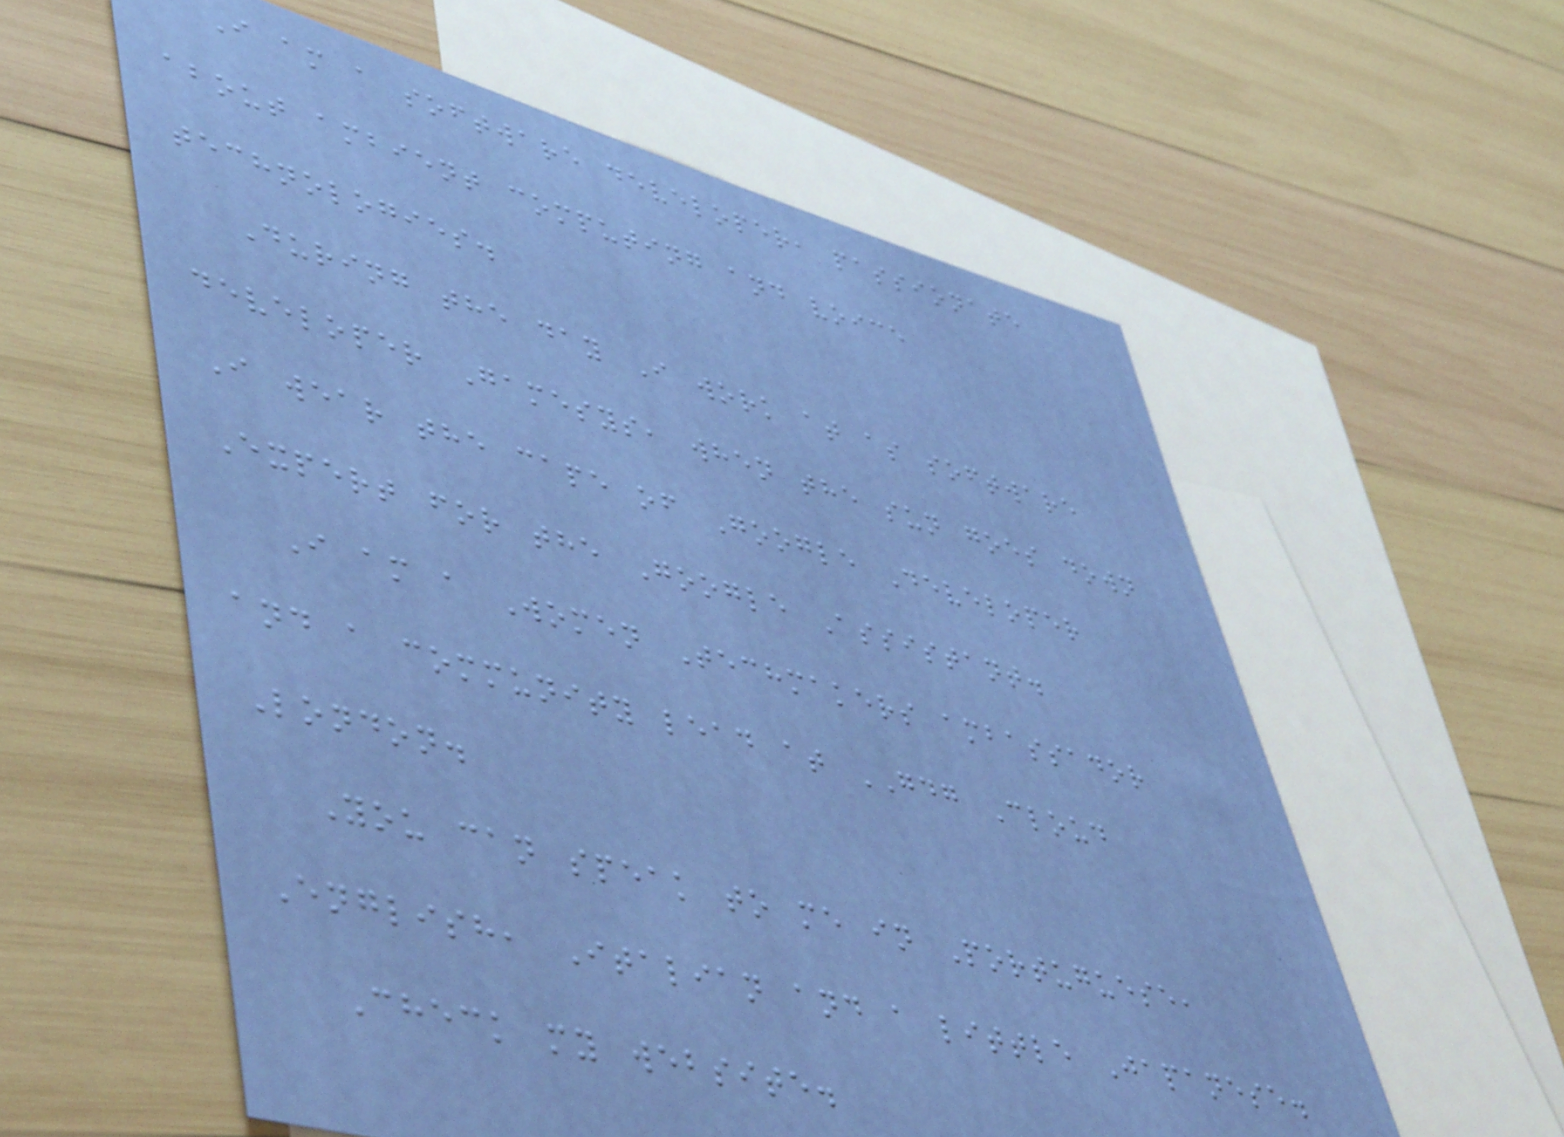I am a software developer, passionate
about ambient computing and voice
technologies.
During the day I work at as software
developer Gamesys, when the sun goes down
I wear the cape of Google Developer
Expert for the Google Assistant.
I am a Women Techmakers ambassador
and a community lead at GDG Cloud
London.
You can speak to me in Portuguese,
English, Italian and a little Japanese.
Check my website.
